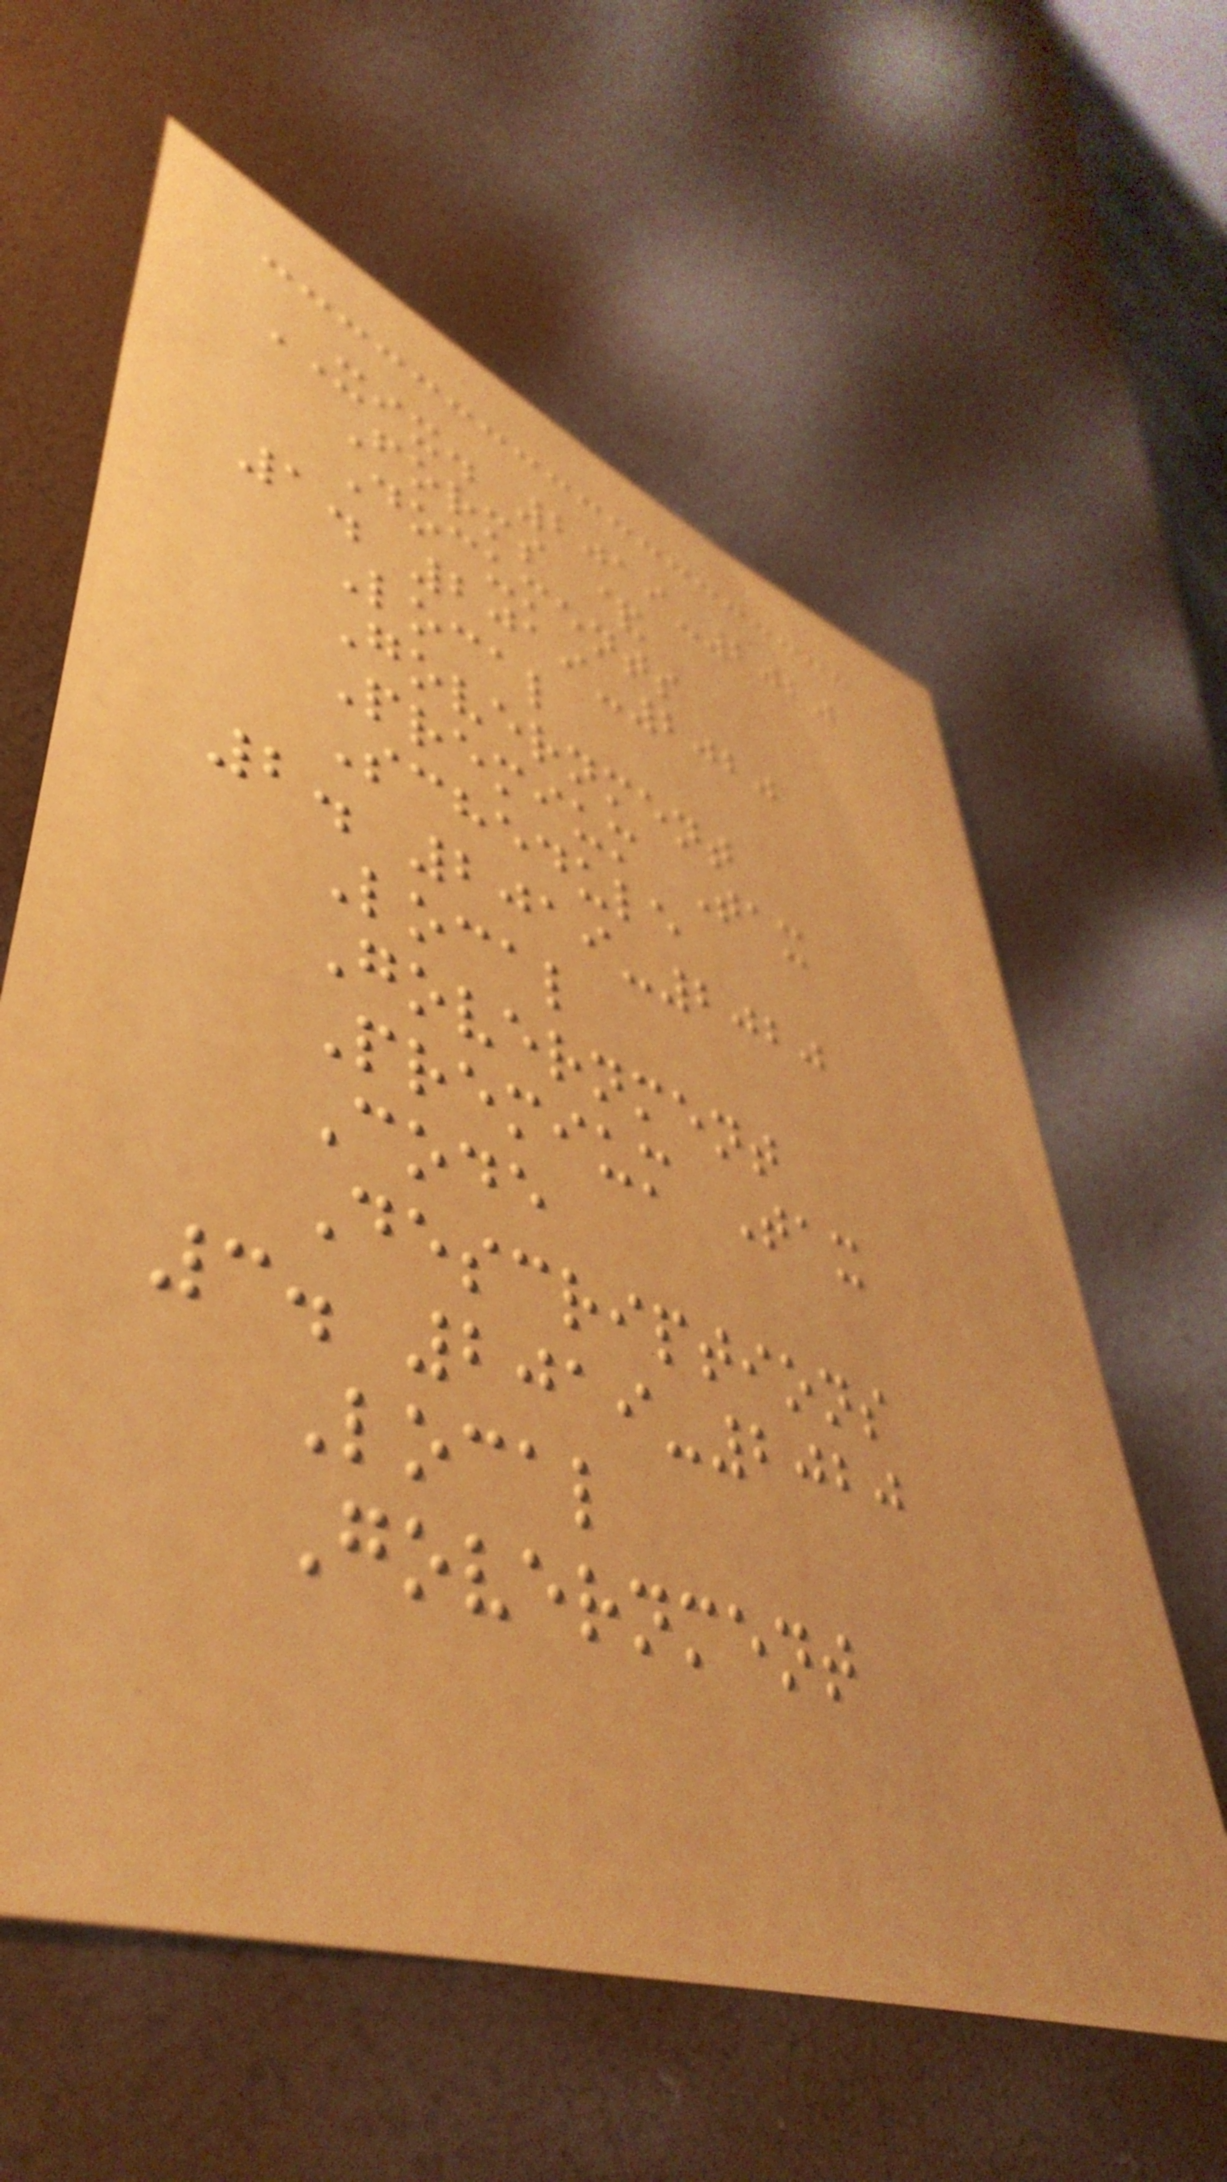XIX. 2019-2020
Forms &
Documents
1. 2019-2020
Local
Government
Premium Tax
Schedule
2. 2019-2020
Local
Government
Premium Tax
Code
Descriptions
3. 2019-2020
Local
Government
